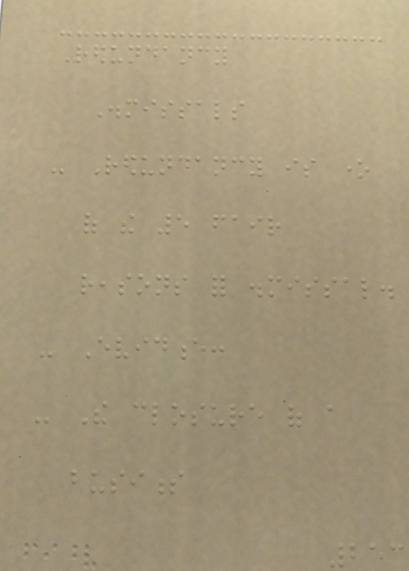Redundancy
Dismissals
- Redundancy is one
of the 5 fair
reasons for dismissal.
- Evidence:
- The closure of a
business
253
